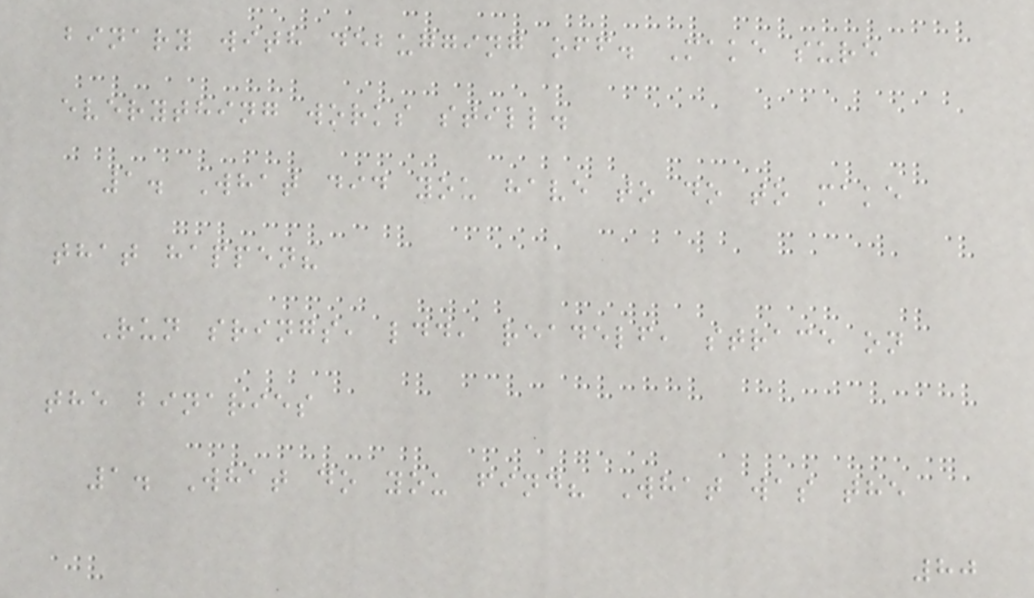binary with debugging off. Make sure
everything works still.
1. What did you have to do to make
that happen?
Run srings, ldd, readelf, strace on
the binaries
1. What do you find? What was the
80
